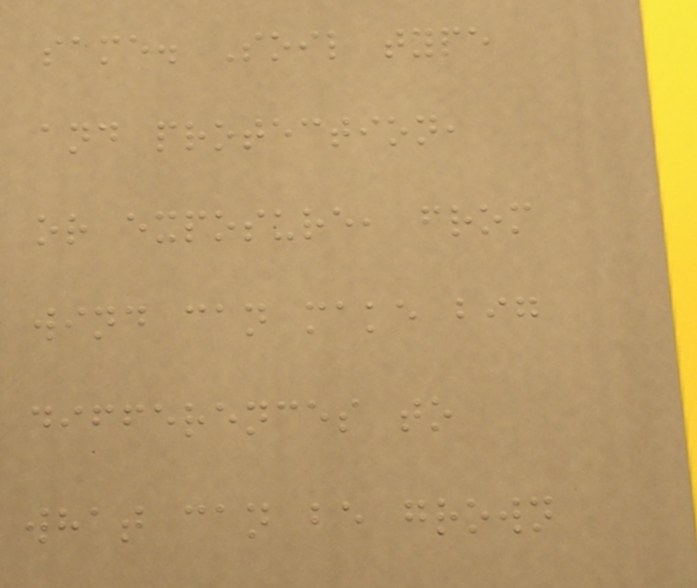same. Soil type
and protection,
or exposure, from
wind can make big
differences to
what can be grown
